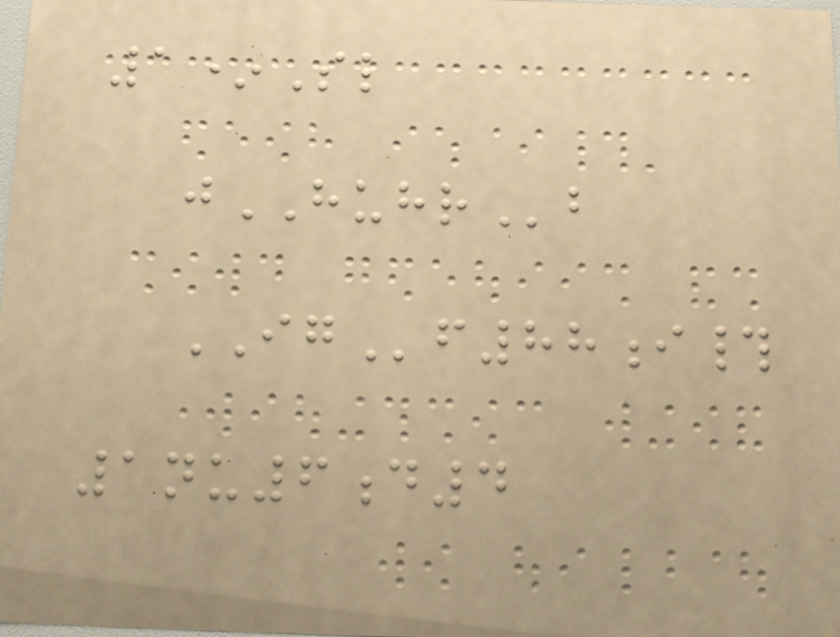1*Sl
jHUHRb
IGf88i#
1nu6d4
